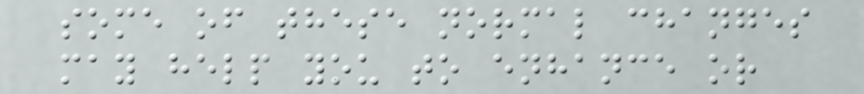some of these normal changes
may help you to enhance or
